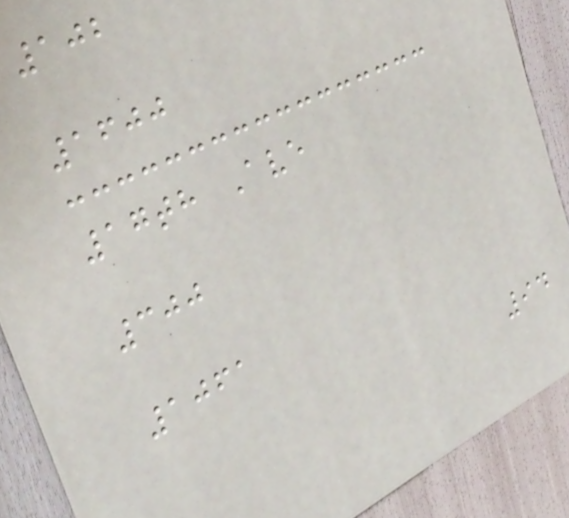102
1600
17th Ave
300
1061
94
